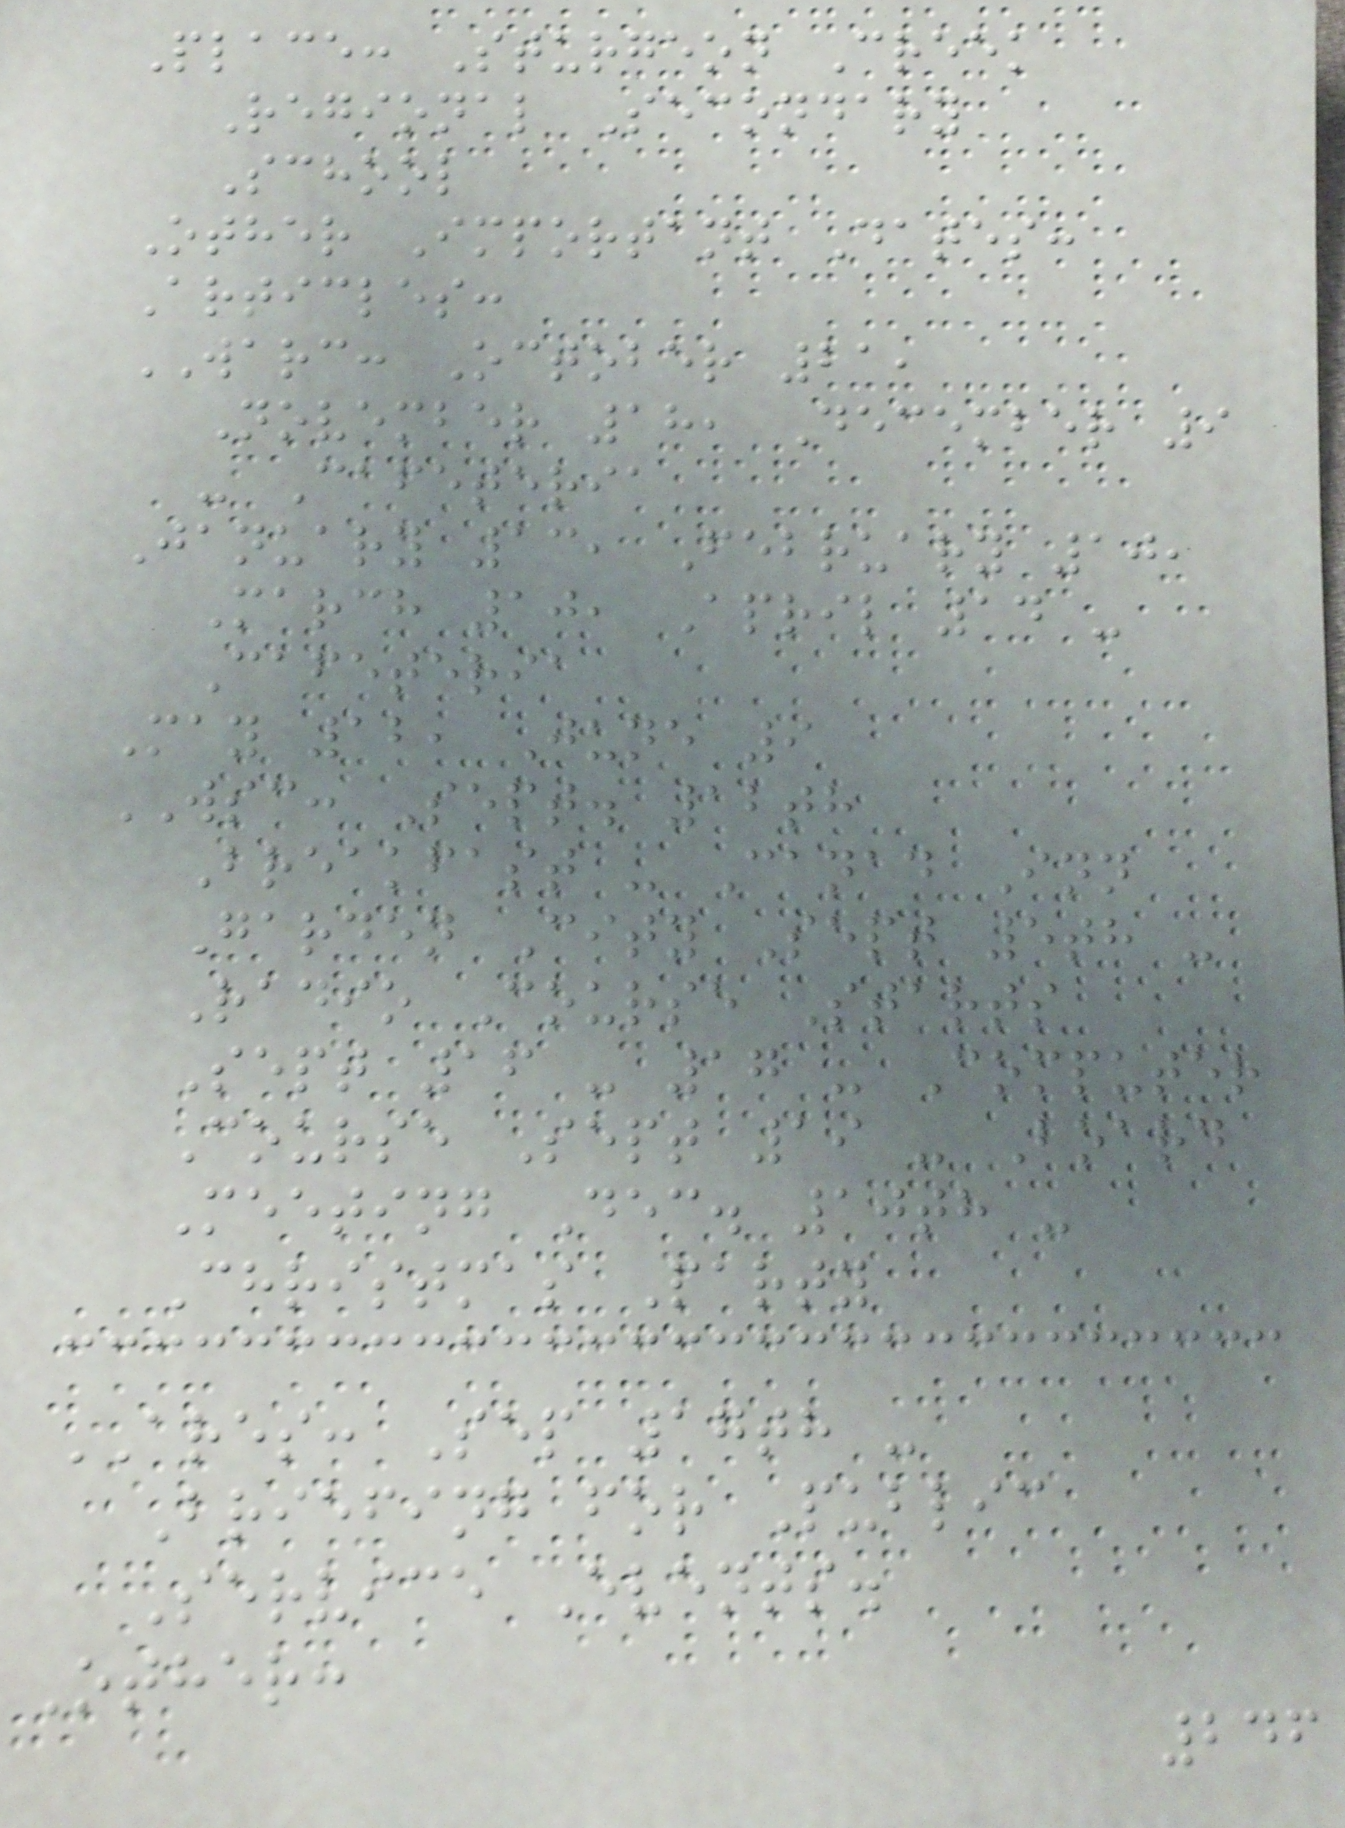Place: Sturgeon Creek
Regional Secondary
School
Other Important Dates:
Articles:
WARC: October 21,
November 18, December 9
- Cafeteria
January 13, February 10,
March 10, April 14 -
Cafeteria
May 12, June 9
WSC: Sept. 12th
Breakfast - Canad Inn
Garden City Sept 5th -
Radio Course Starts
Sept 16 - 17 - Computer
Course Sept 19 - Board
Meeting Dec. 10th -
Christmas Party
ARES: Sep 17th -
Briefing for Public
Service Events.
Other:
246
